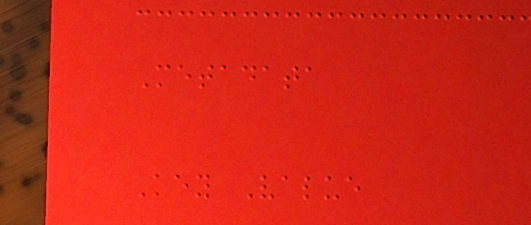Metadata
Key Value
